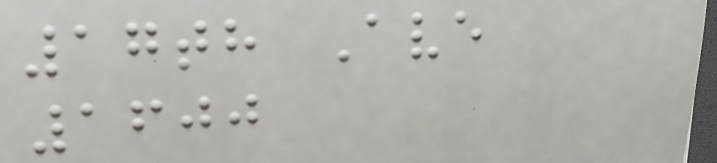17th Ave
1600
